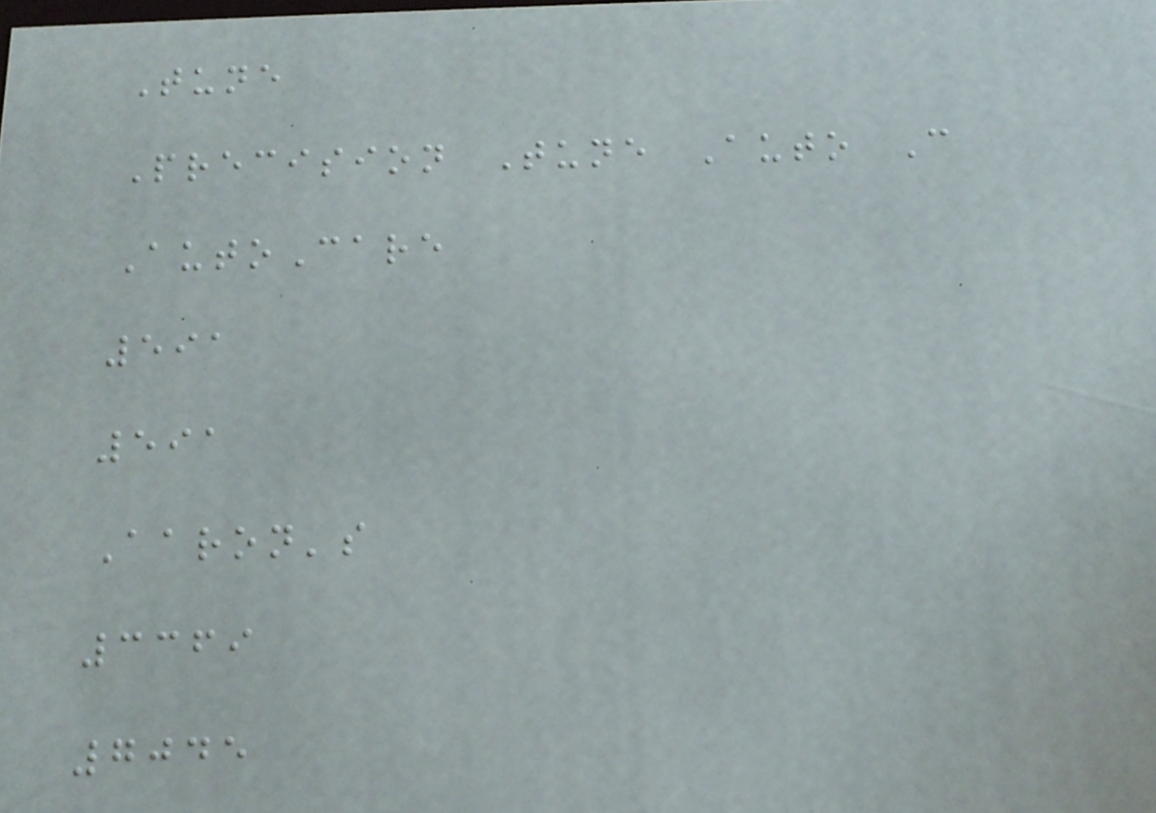Tune
Precision Tune Auto C
AutoCare
591
591
Aaron's
3369
7045
